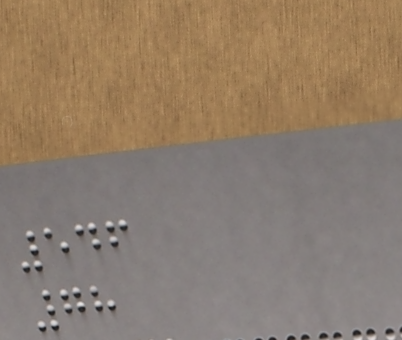546
78
